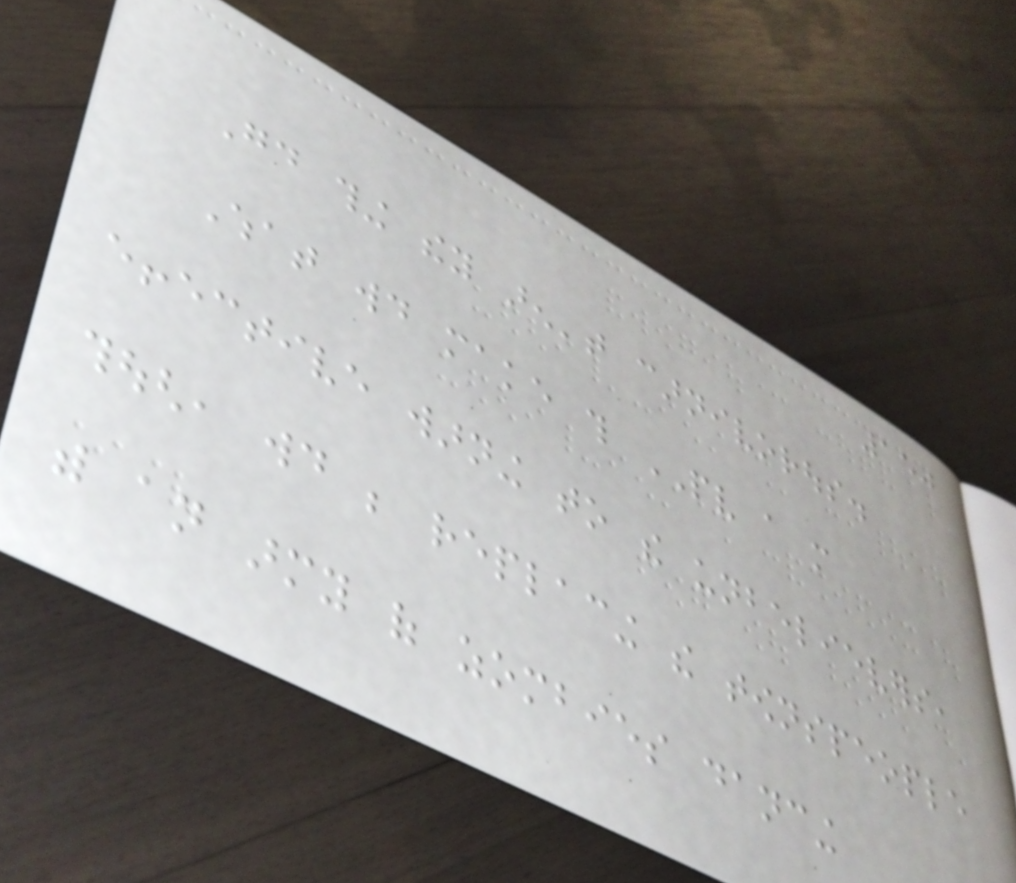150
Good thing they aren't carnivorous.
What would make this PV a more
effective warning to the unbelievers,
though, would be replacing the townspeople
with an army of zombies dancing
